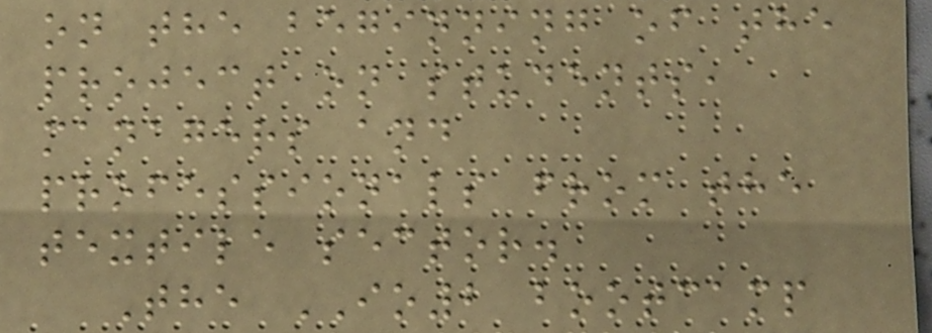on the beginning of the
project on students,
managers and
professionals from the
textile sector.
The IO2 bootcamp
